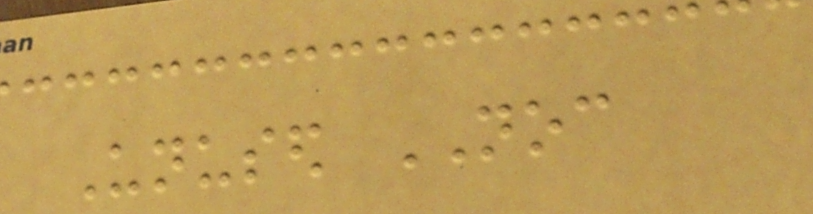Unused NOC
